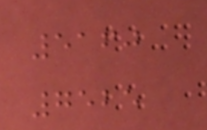5160
7525
